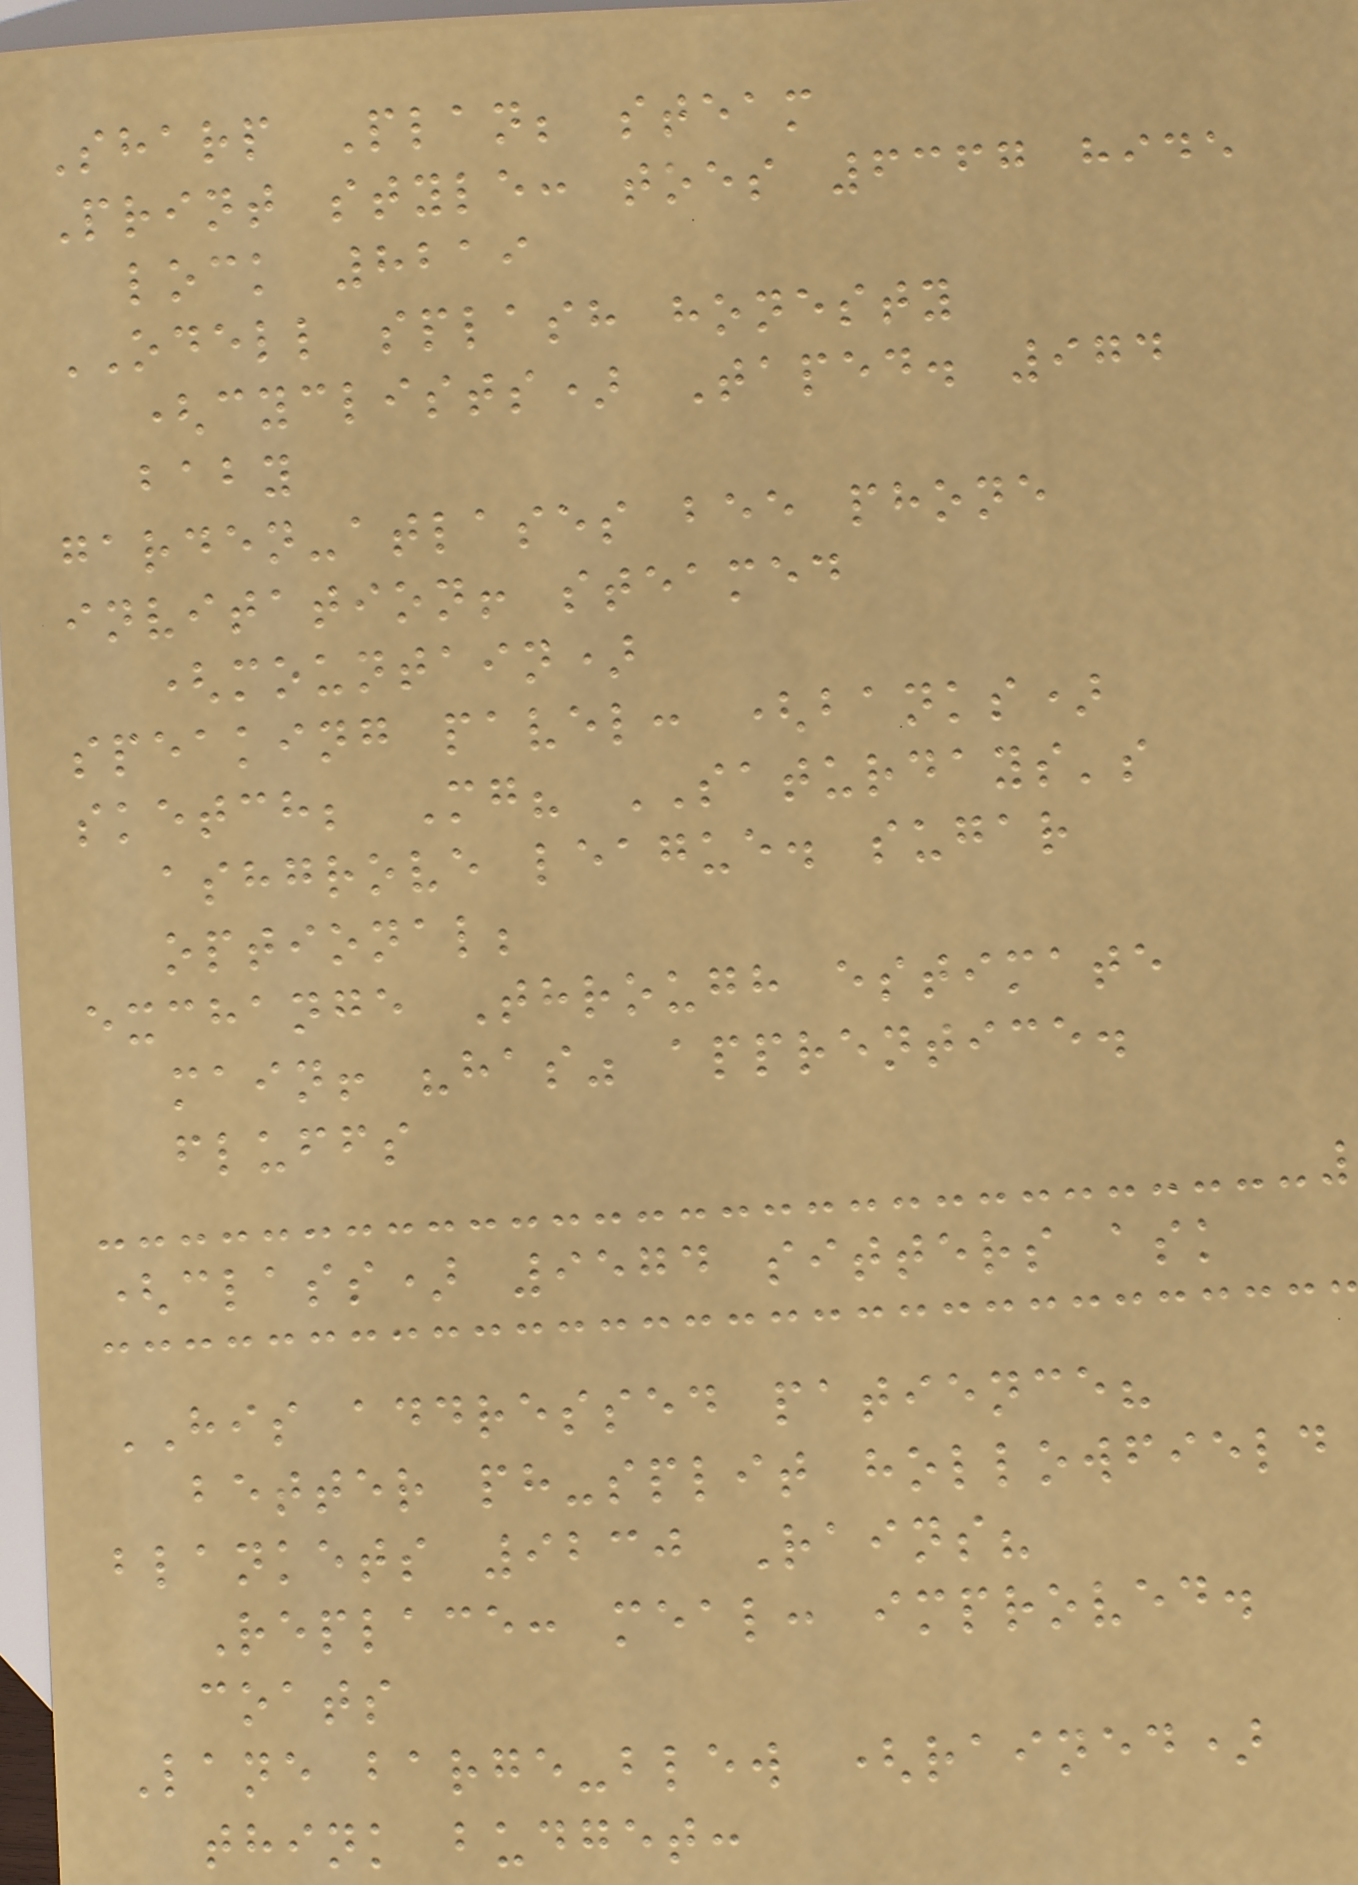Sharp Plan; steam
Print style: toes 6367 hide
lock 8219
ODELL splash honesty
(cyclists) Taped. 974
baby
garden-atlases bee phone
invitation! steamed
(mountain)
speaking pavel: (banks)
sketch; Mg? SATURDAYS's
ashgrove league. sugar
optional;
exchange Through estimate
main! "has" apprentice.
fluffs
(class) 9574 sitters ask
HIS addressed patience?
better ph-split hollowfield
blankets 9230 Rains?
Replace: meal: improved.
coats
Lane barge-blew (rained)
think budget:
